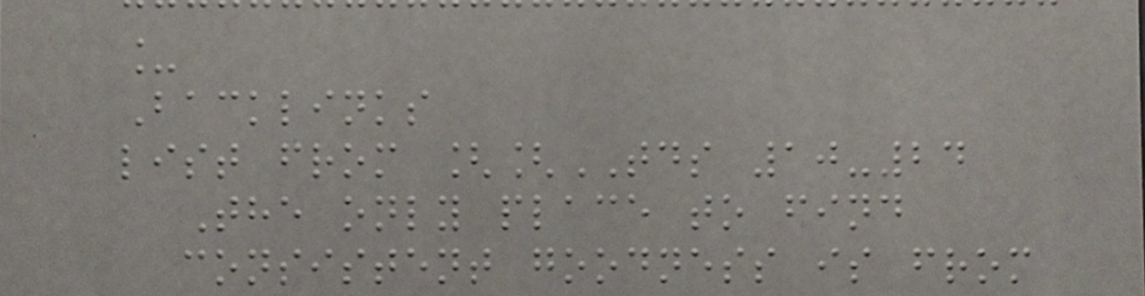_
Backlinks
list from [[TDS 10-24
The only place to find
consistent goodness is from
